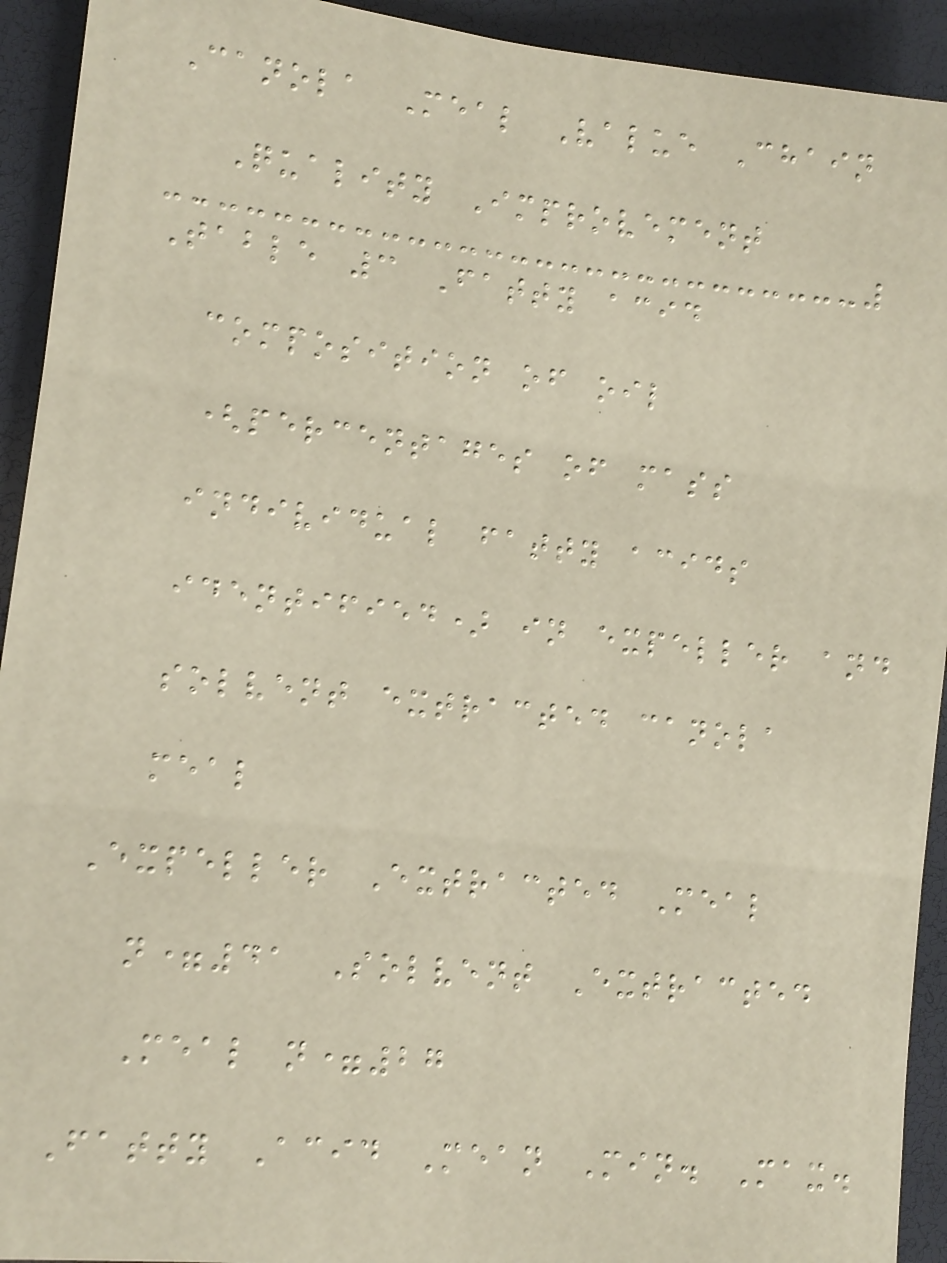Canola Meal Value Chain
Quality Improvement
Table 3 Fatty acid
composition of oil
(percentages of mass
individual fatty acids
identified) in expeller and
solvent extracted canola
meal
Expeller Extracted Meal
n=41 Solvent Extracted
Meal n=27
Fatty Acid Mean Min. Max.
